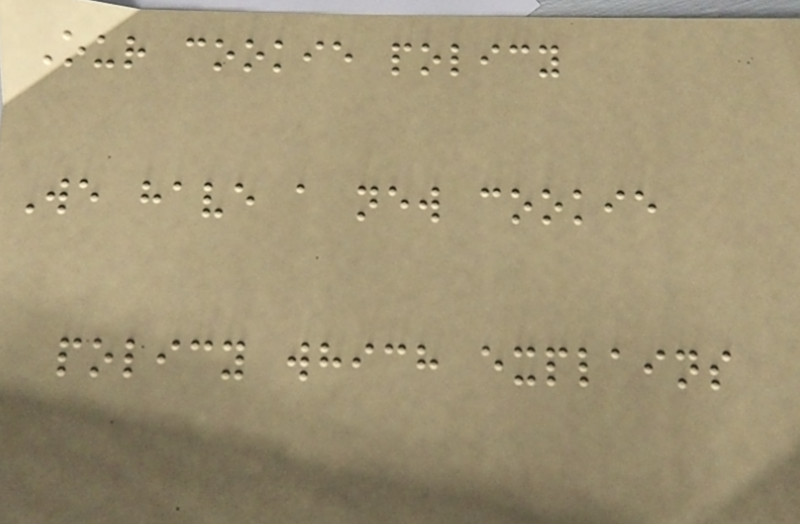Our cookie policy
We have a new cookie
policy which explains
